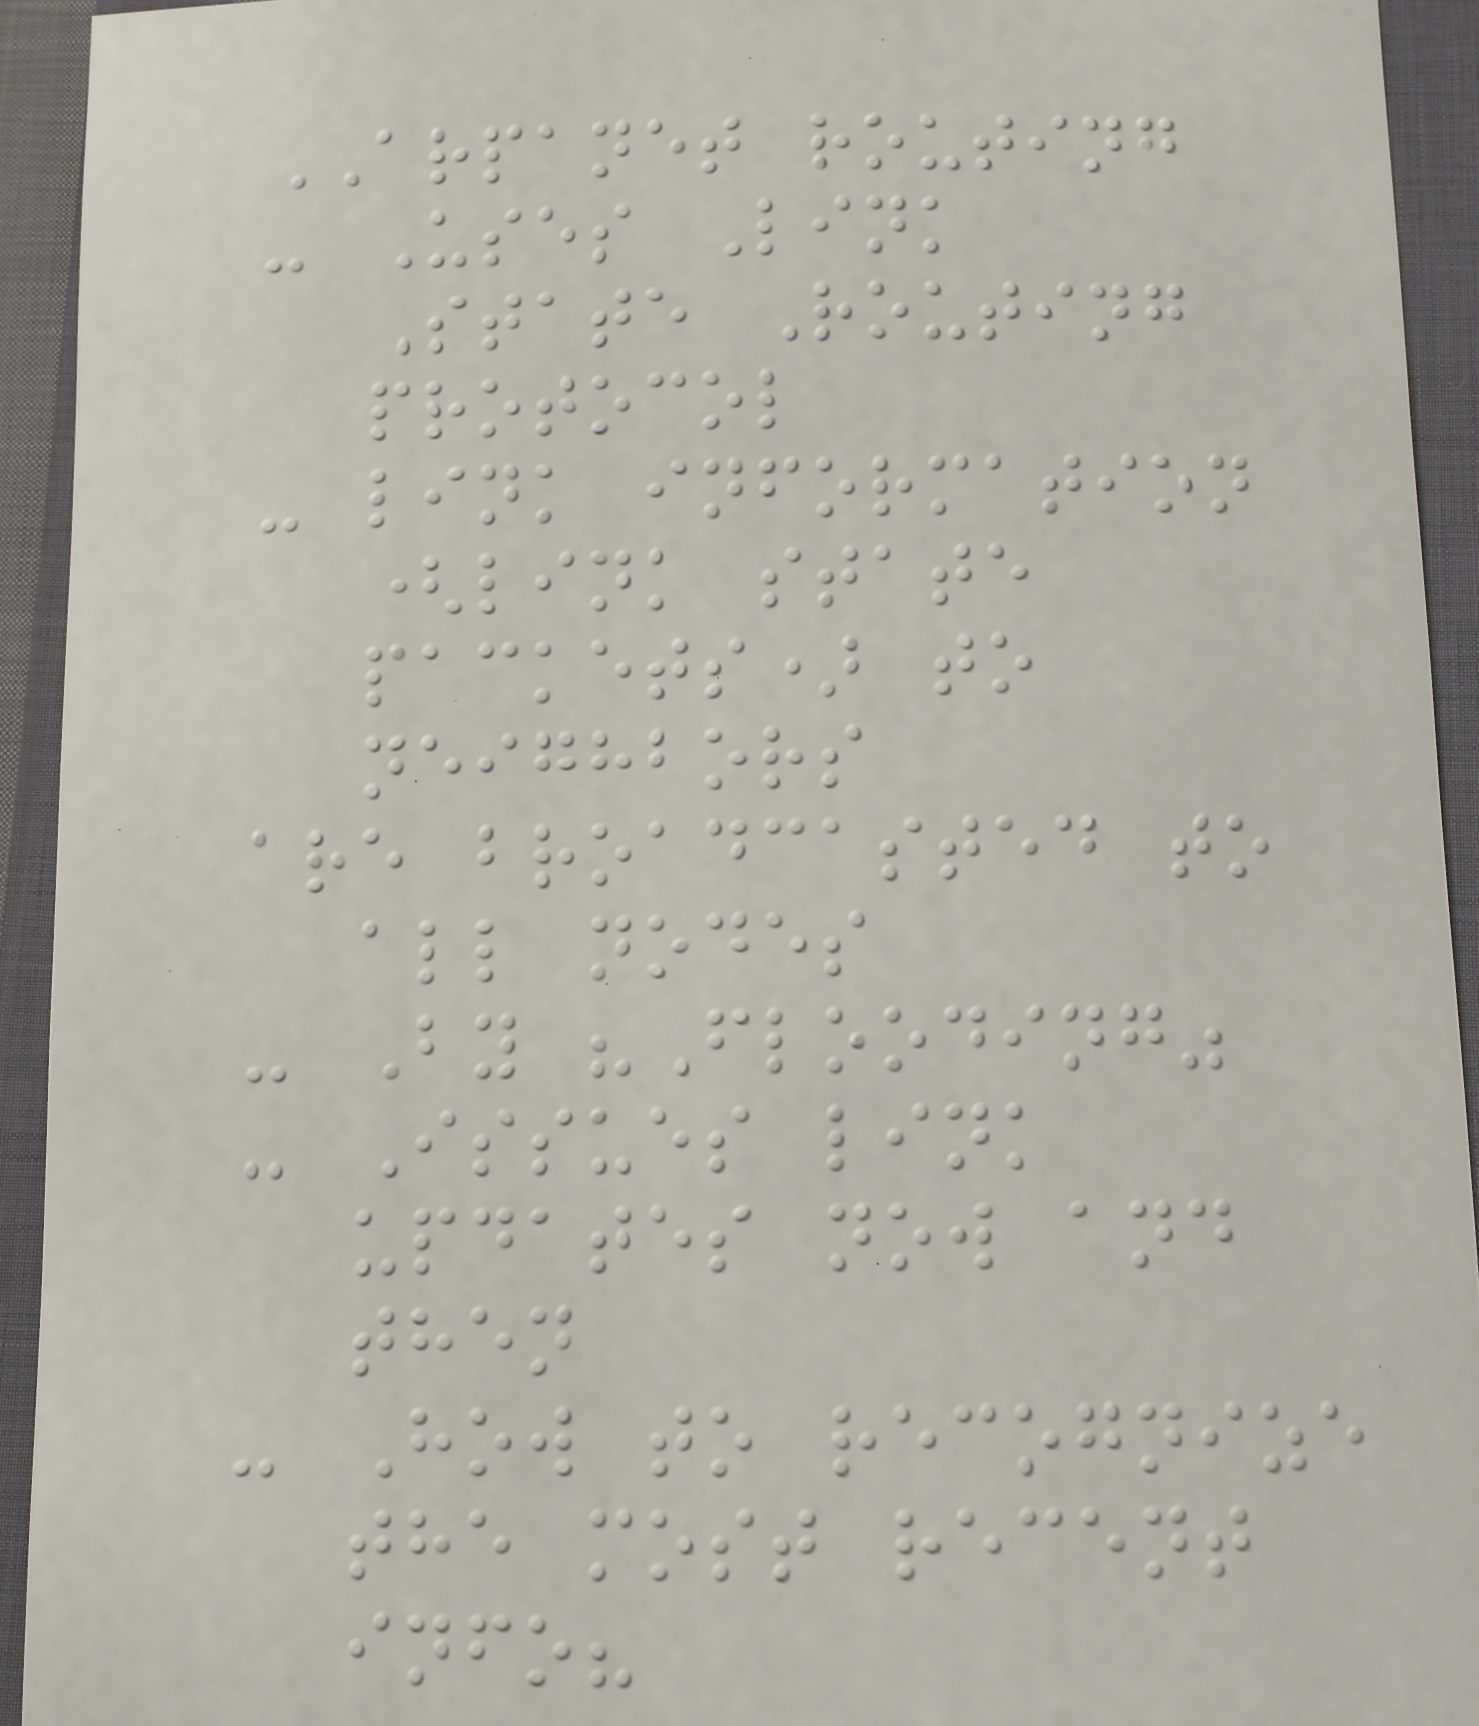ARPANET routing
- Uses Link
State Routing
protocol
- link information
(link state
packets) to
neighbors
are broadcasted to
all nodes
- By "Flooding"
- Issues link
updates now and
then
- How to recognize
the most recent
info?
